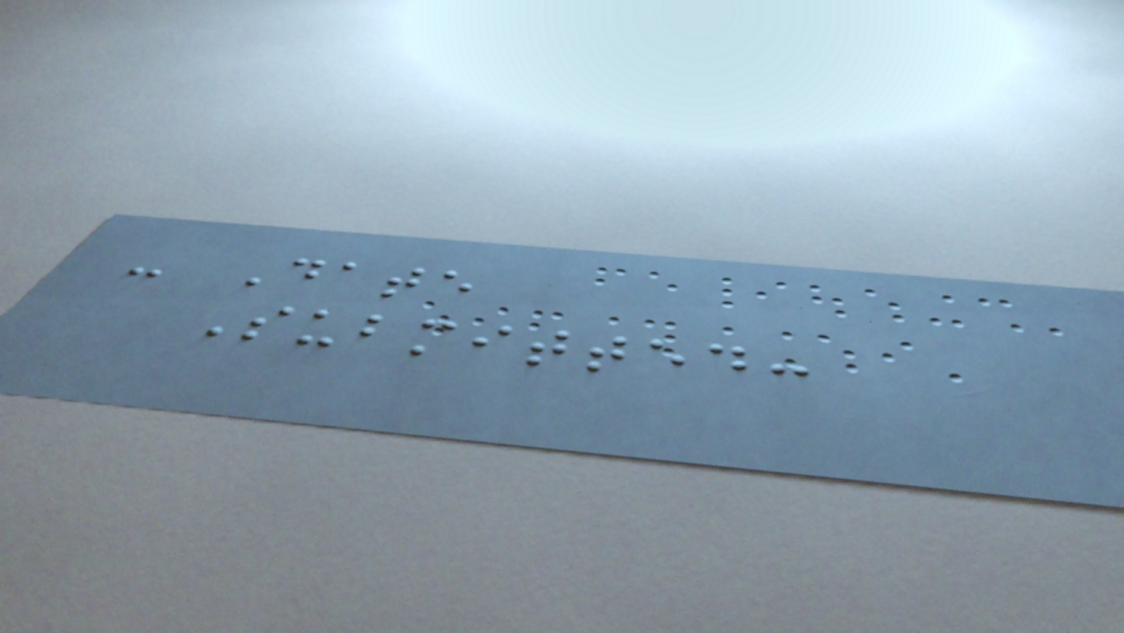- Date
Submitted:
